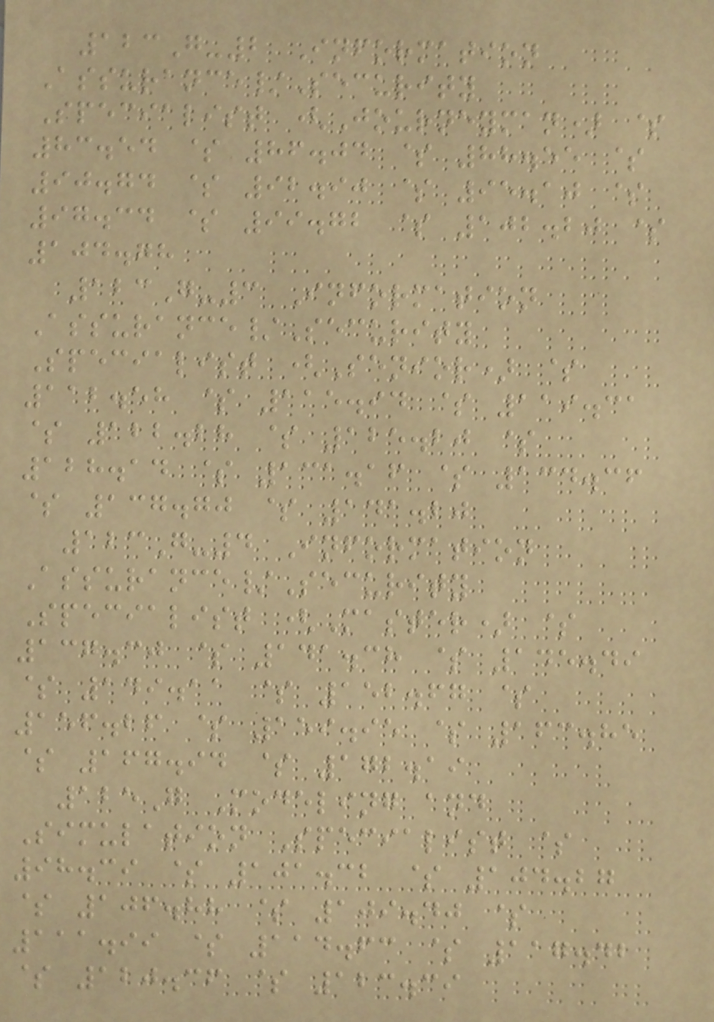123G-2 Information
Assurance/Security
Specialist (Journeyman) $
83.54 $ 86.04 $ 88.55 $
90.74 $ 92.90 $ 95.10 $
97.34 $ 99.72 $ 102.20 $
104.78
123G-3 Information
Assurance/Security
Specialist (Senior) $
112.58 $ 115.94 $ 119.31
$ 122.28 $ 125.20 $
128.14 $ 131.16 $ 134.36
$ 137.70 $ 141.20
123G-4 Information
Assurance/Security
Specialist (Master) $
137.30 $ 141.38 $ 145.49
$ 149.11 $ 152.67 $
156.26 $ 159.95 $ 163.85
$ 167.94 $ 172.19
125G Modeling and
Simulation Specialist $
98.39 $ 101.32 $ 104.27
$ 106.88 $ 109.40 $
111.99 $ 114.63 $ 117.42
$ 120.36 $ 123.39
